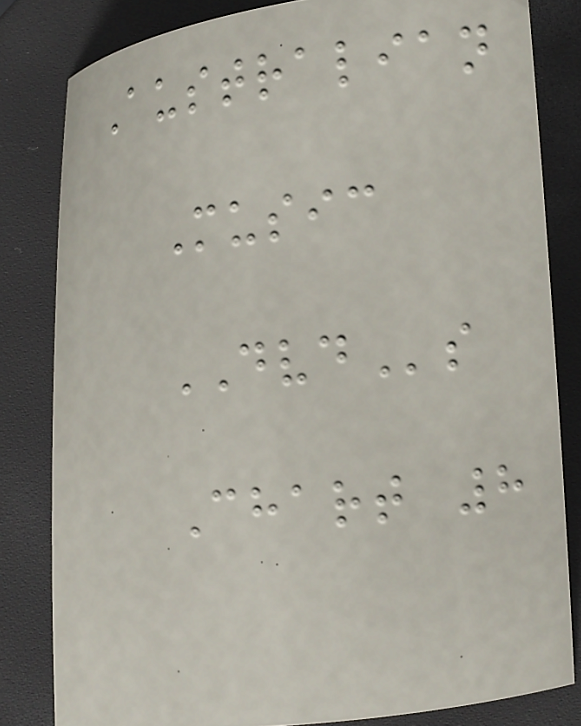Australian
Music
DVDs
Chart 8
